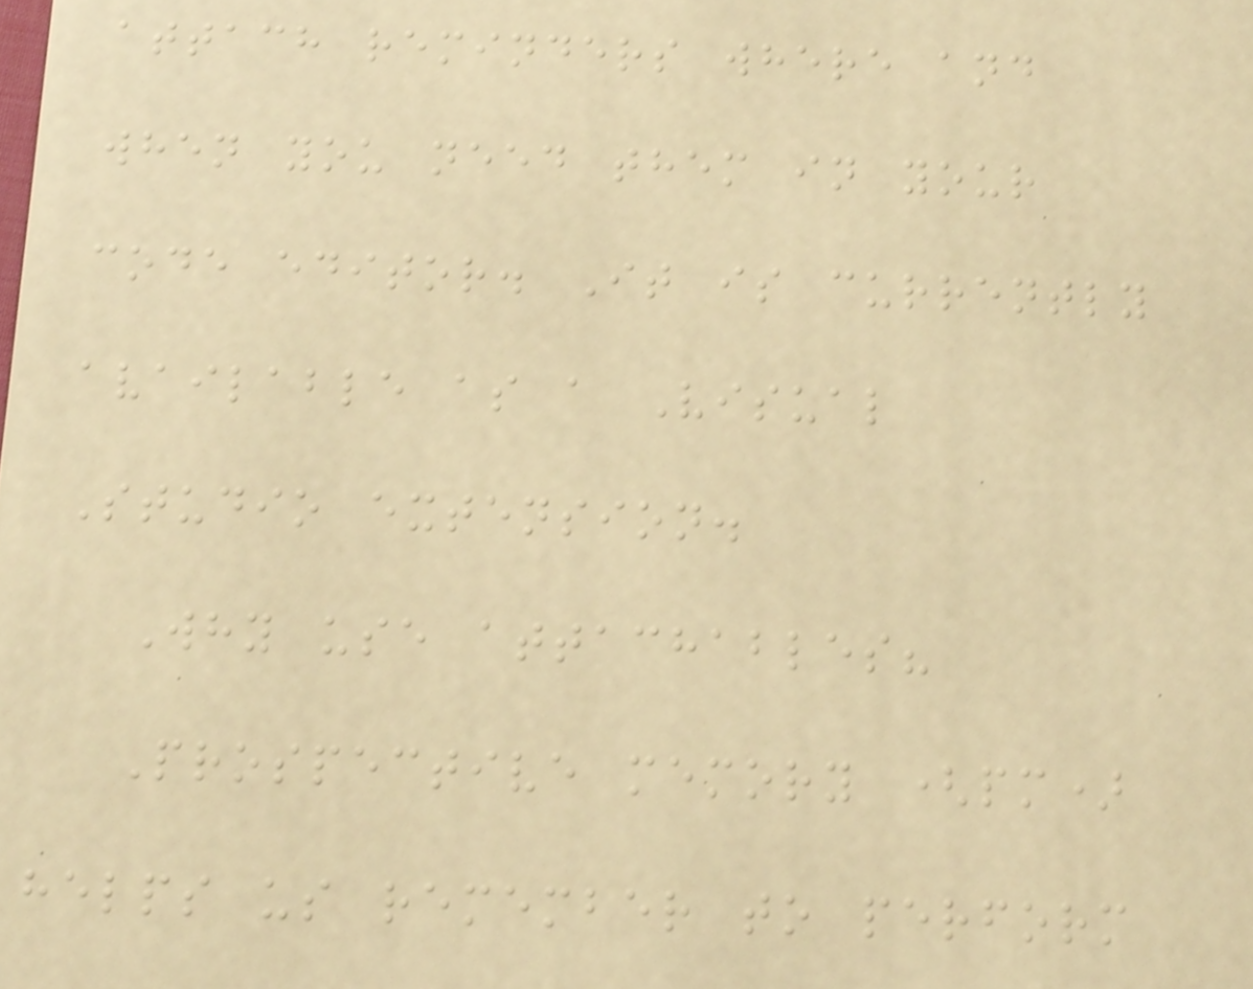attach reminders where and
when you need them in your
code editor. It is currently
available as a Visual
Studio extension.
Why use attachables?
Prospective memory (pm)
helps us remember to perform
